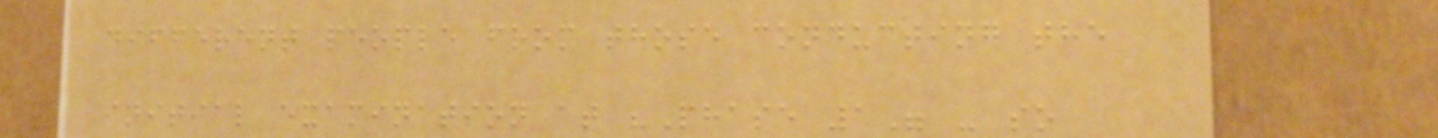different people from those conducting the
initial examination at "Phase 1" - so
